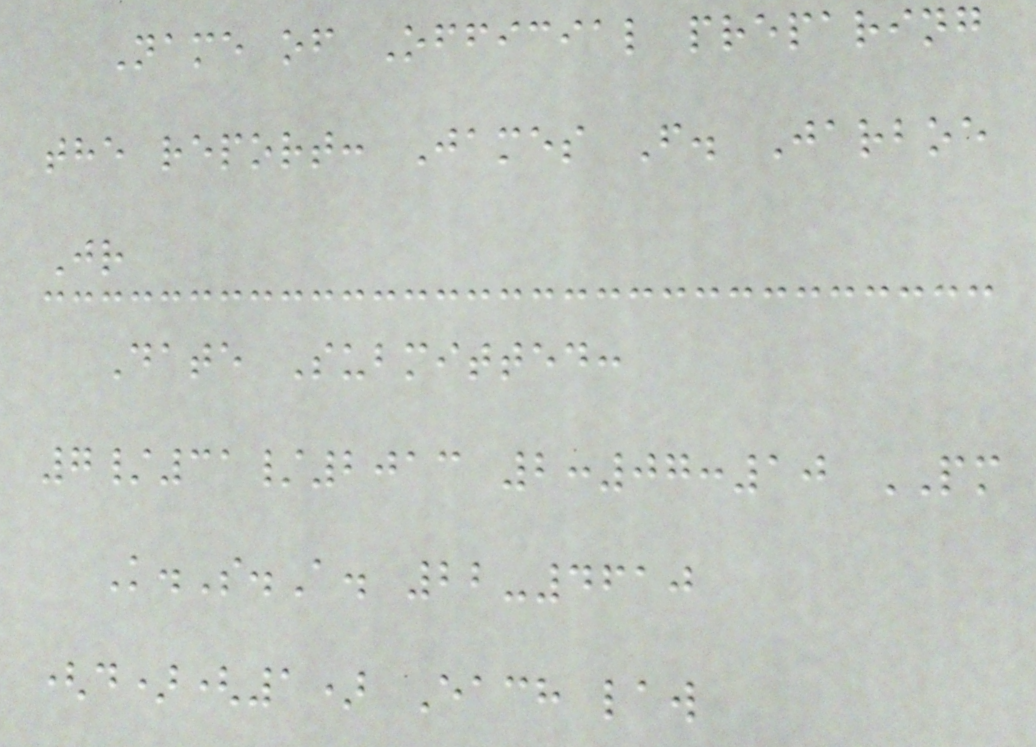Name of Official preparing
the report: James F. Jarboe
Jr
Date Submitted:
7/31/2013 2:07:10 PM
K.S.A. 22-4610
(d)(1) Each law
